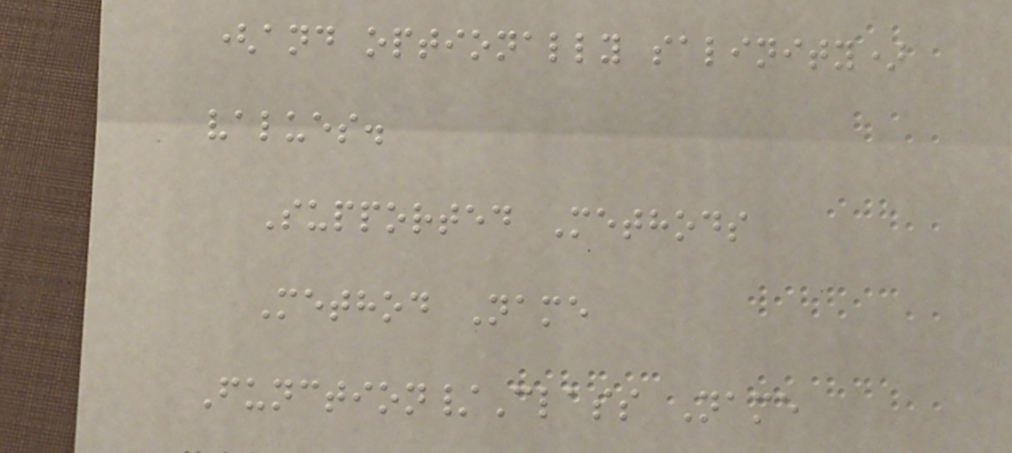(and optionally salinity)
values.
Supported Methods
Method Name
Function/Class Name
